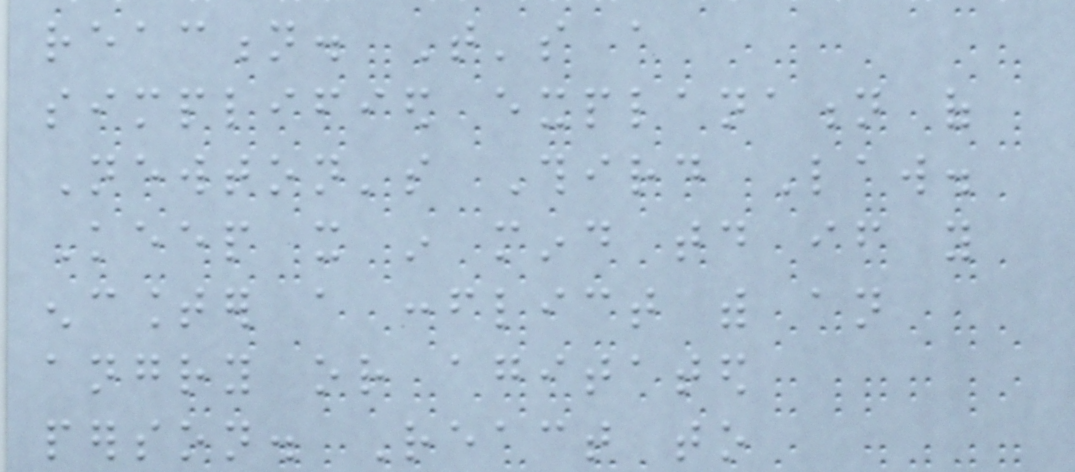reaction. That's a
simplified explanation of
Newton's Third Law.
Keep it in mind today if you
encounter a conflict with an
angry or agitated
person. React to
